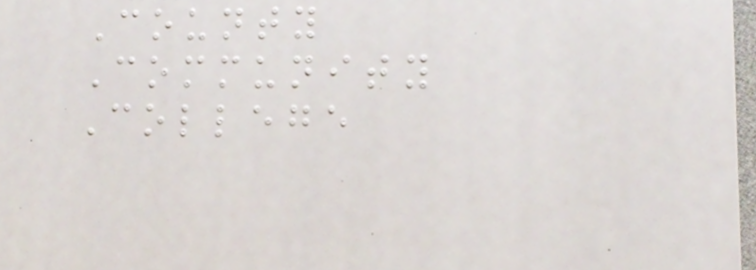County
Community
College
